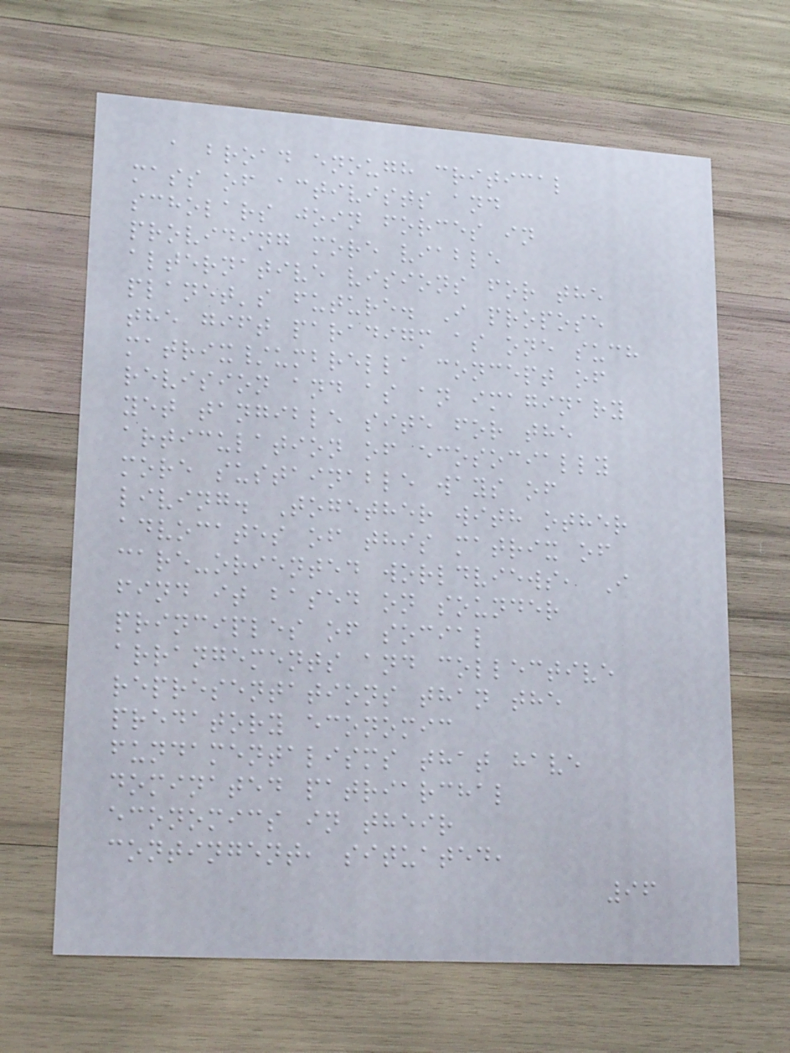a broad enough critical
mass of activists and
scholars join forces in
providing more viable
alternative visions for the
planet's future. I propose
the gift paradigm as one such
matrix/umbrella concept of
revision and as an imaginary
yet tangible site for the
articulation of ecosocially
more sustainable ways of
living. Together with other
advocates of this matrix of
care-oriented worldviews, I
find it based on sounder
principles of social
arrangements and collective
representations than the
predatory economic
fundamentalisms that have
dominated patriarchal
economics in their
contingent, situated,
96
